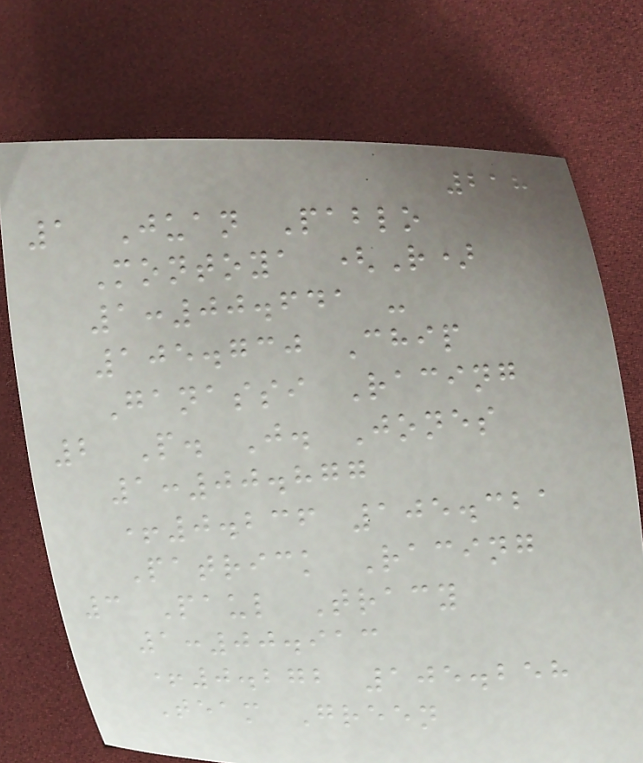218
1 Juan Pablo
Montoya (R)
1:00.641 -
105.730 Chip
Ganassi Racing
2 P. J. Jones
1:00.877
+0.236 105.321
Patrick Racing
3 Paul Tracy
1:00.913
+0.272 105.258
Team Green
